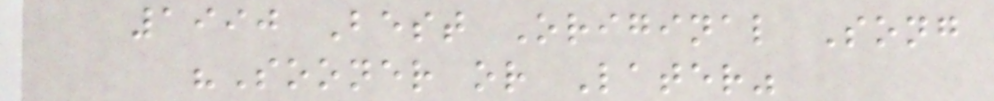1990 Best Original Song
"Sooner or Later"
